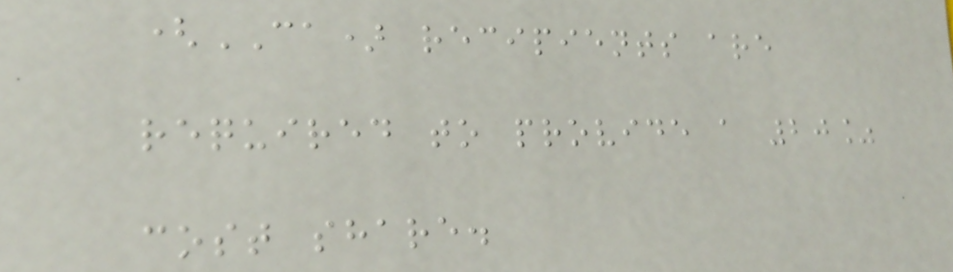(CA) recipients are
required to provide a 20%
cost share.
